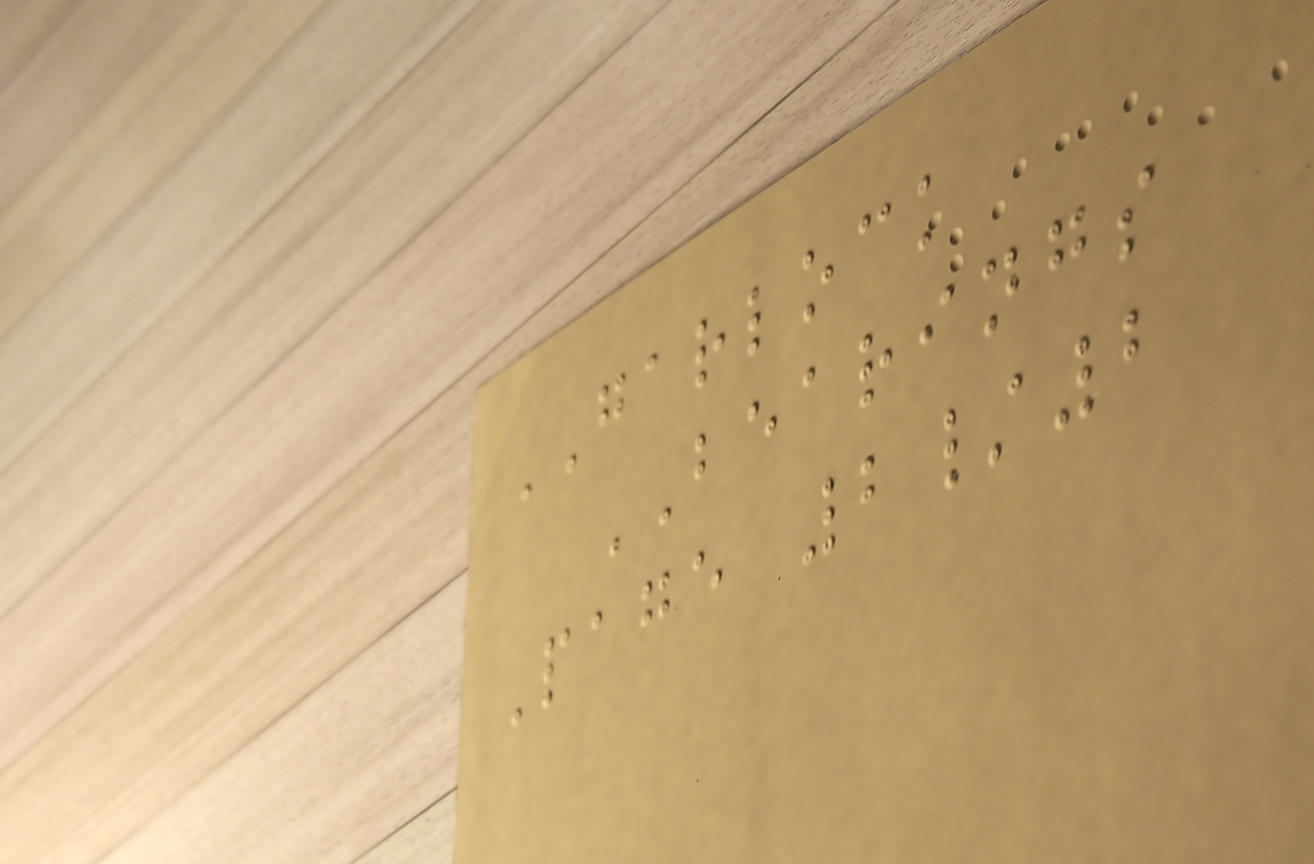GARLOCK
BEARINGS
Page 2/2
